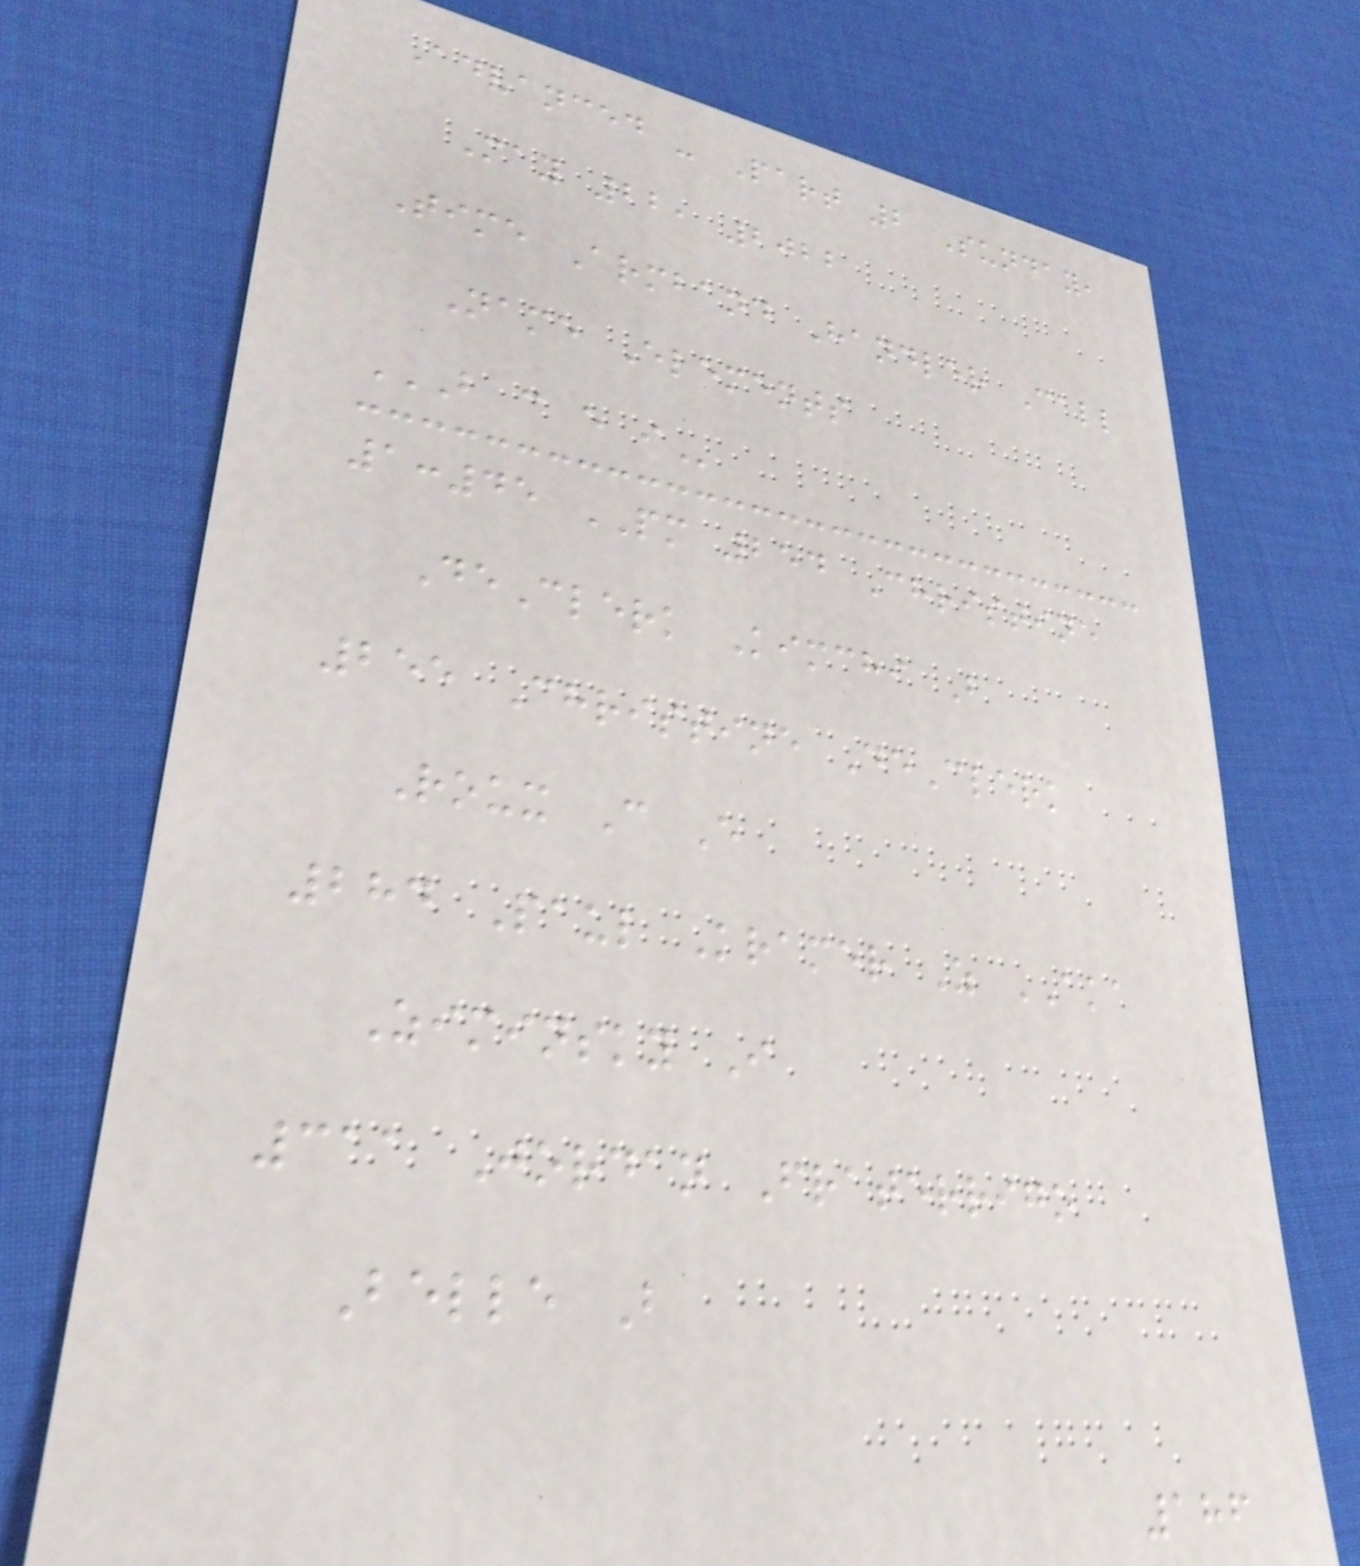Advanced - Part 2 Sunday,
May 22, 2022
Time Armband Handler Call
Name Elements
B C E I
1:45 PM 254 Christine
DeClerk Kimchi B
255 Christine DeClerk
Roux C E
284 Paul Kramer Z AKA
Ziminsky I
311 Jordan Fraterrigo
Belle B
186
